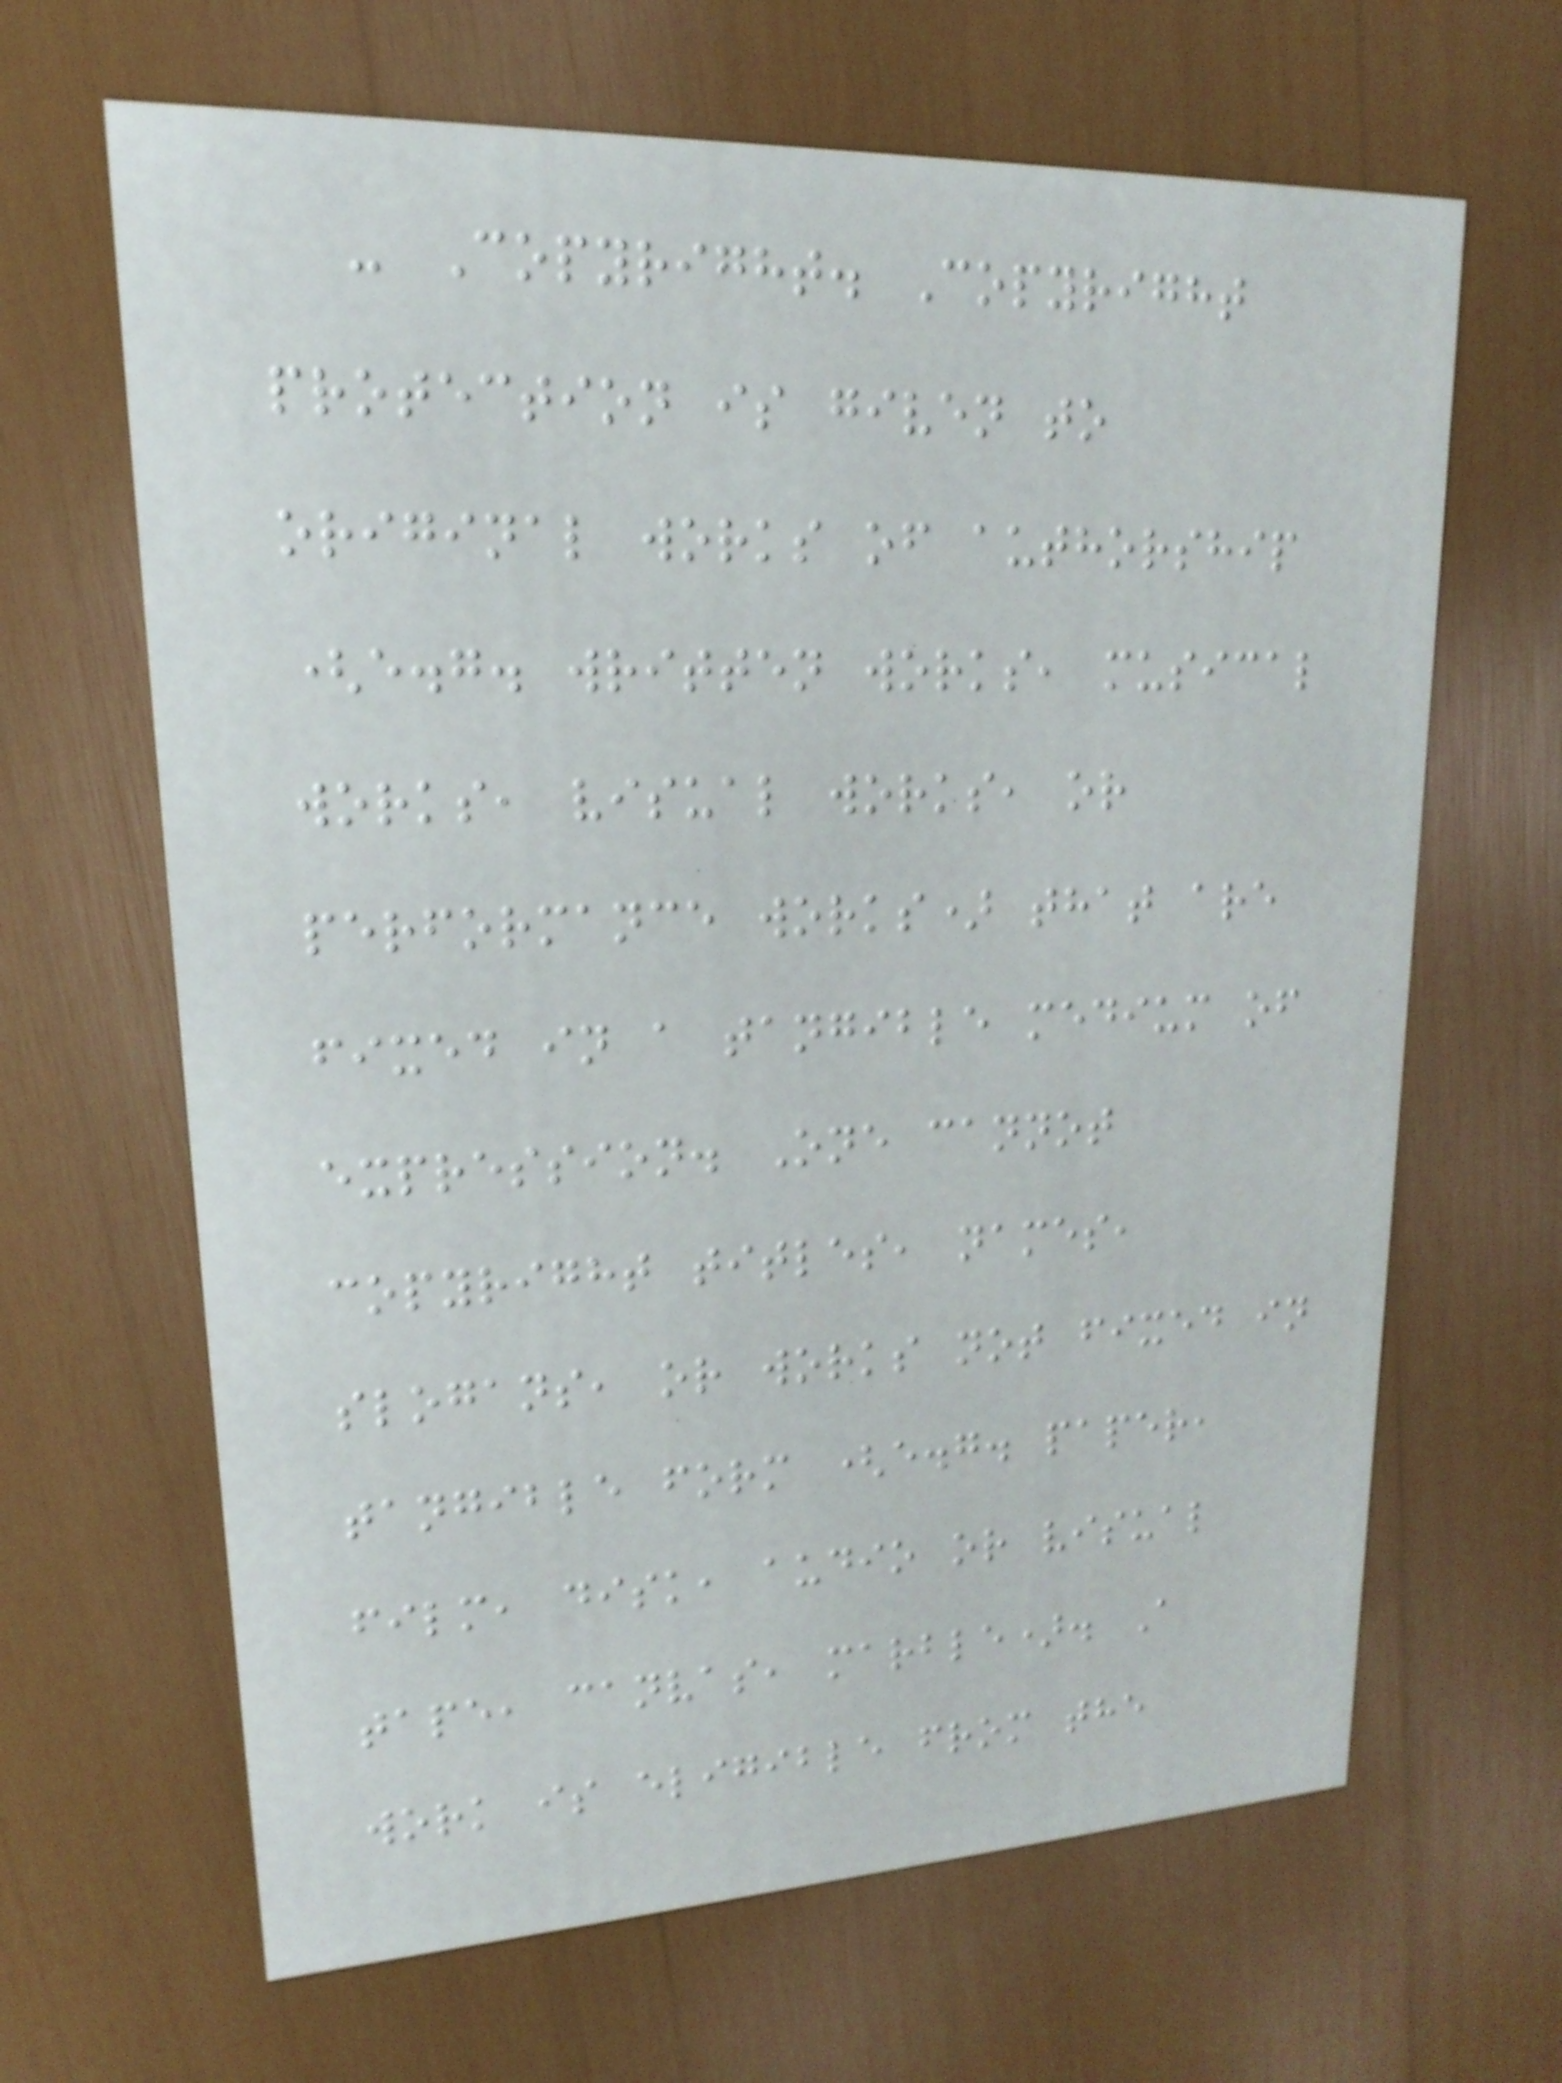- Copyright. Copyright
protection is given to
original works of authorship
(e.g. written works, musical
works, visual works, or
performance works) that are
fixed in a tangible medium of
expression. One cannot
copyright titles, names,
slogans, or works not fixed in
tangible form (e.g. paper,
film, disk, audio or visual
tape, canvas, marble). A
work is eligible from the
